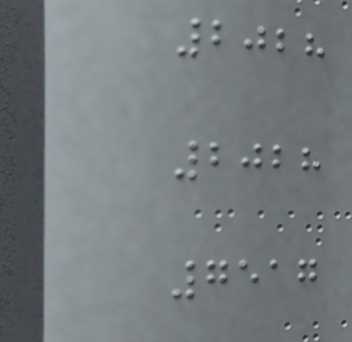2028
2028
7517
